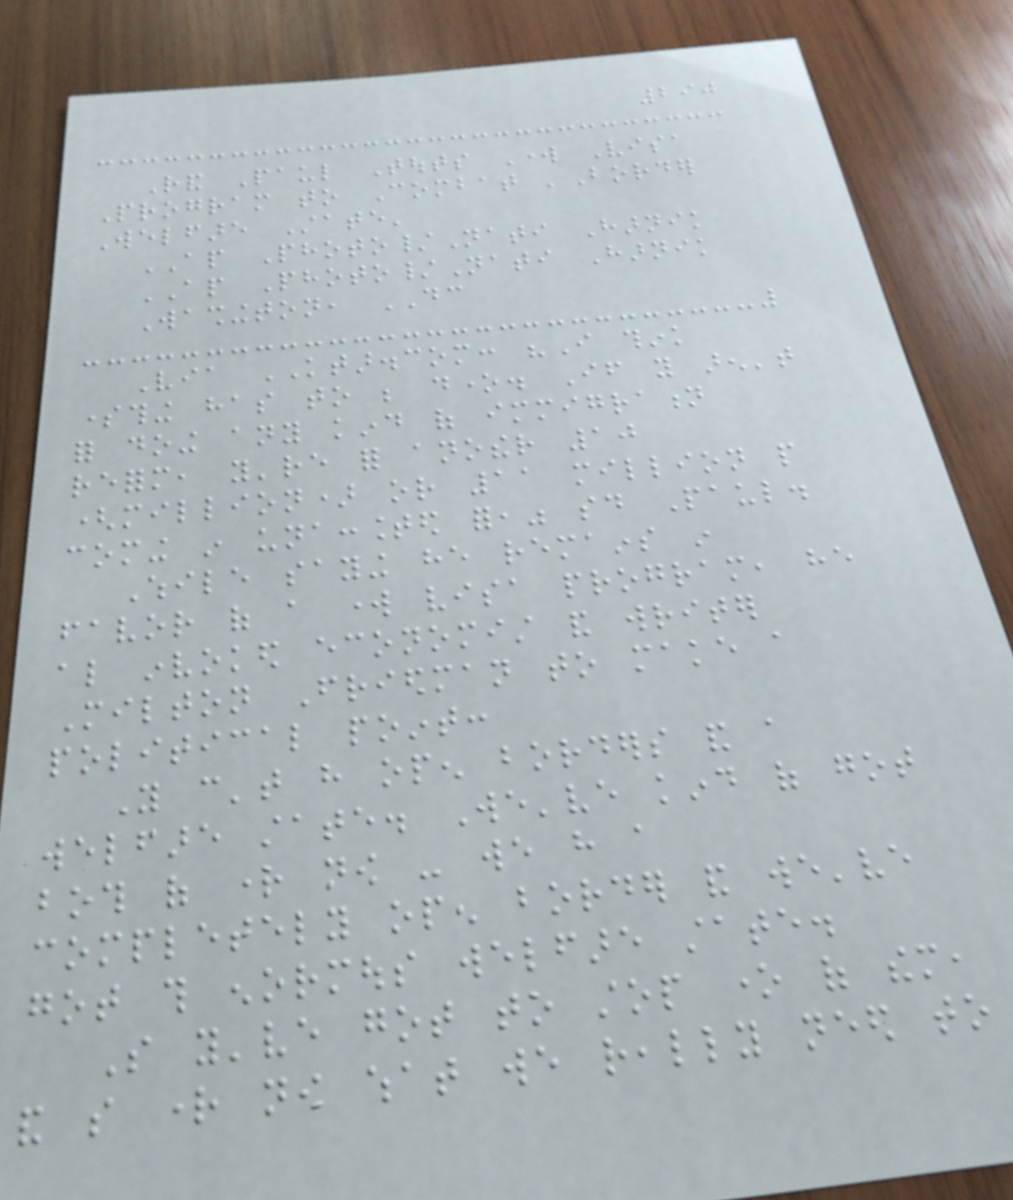290
Rand Paul Touts Work Visa
Program to Combat 'Border
Welfare State'
AP Photo/Nati Harnik
AP Photo/Nati Harnik
Washington, DC
Via KTAR.com: "I think
something has to be done. If you aren't
for doing any kind of immigration
reform, you're for another 10
(million) or 11 million people
coming in unaccounted for," said Paul.
While saying he remains in
favor of a work visa program, he
also invoked economist and writer
Milton Friedman to make a
political point:
You can't have open borders and a
welfare state. We've kind of got
both of right now - we have a
completely open border and we've
got this enormous welfare state.
So you've got to stop one of them,
and so right now what we really need to
